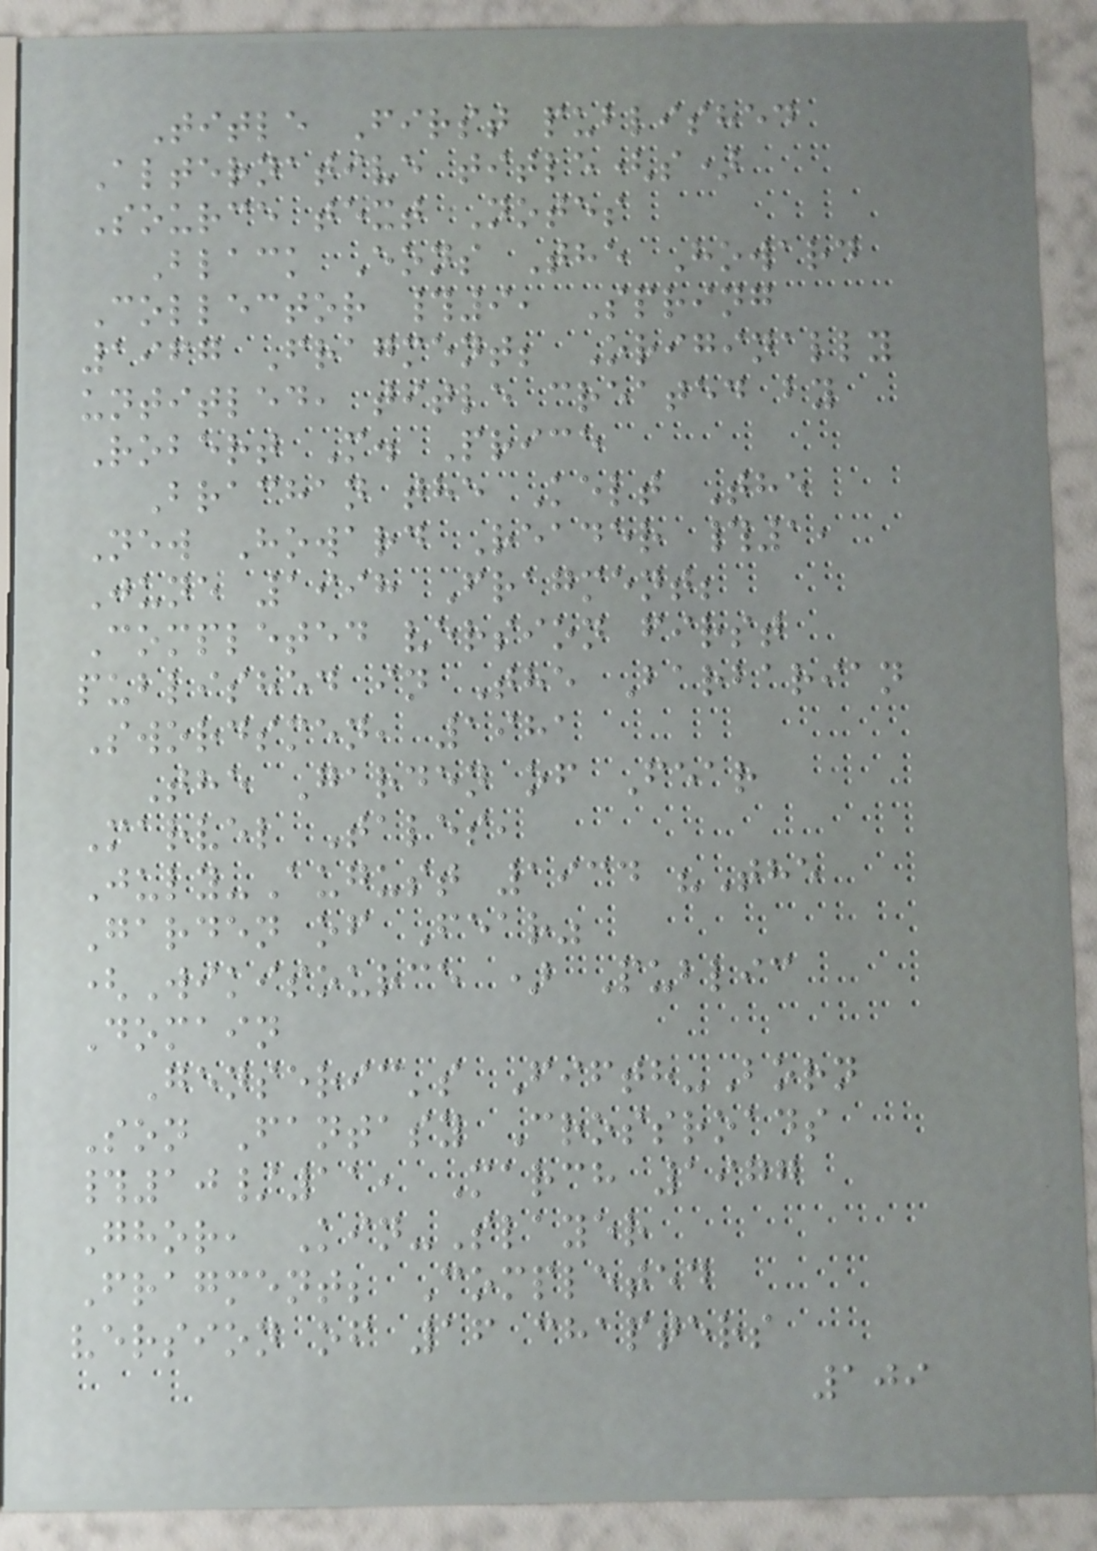Title First published
Alternative title(s)
Source text Notes
Black Eons The Howard
Collector #9, Spring
1967 Fragment; Originally
untitled, title created by
Robert M. Price
Brachan the Kelt The
New Howard Reader #1,
June 1998 Fragment;
Completed version first
published in The Barbarian
Swordsmen, 1981
The Garden of Fear
Marvel Tales,
July-August 1934 "The
Garden of Fear"
(Wikisource ) Public
Domain
Genseric's Fifth-Born
Son Fantasy Crossroads
#10/11, March 1977
Ghor, Kin-Slayer
Fragment; Completed
version of 16 chapters
109
